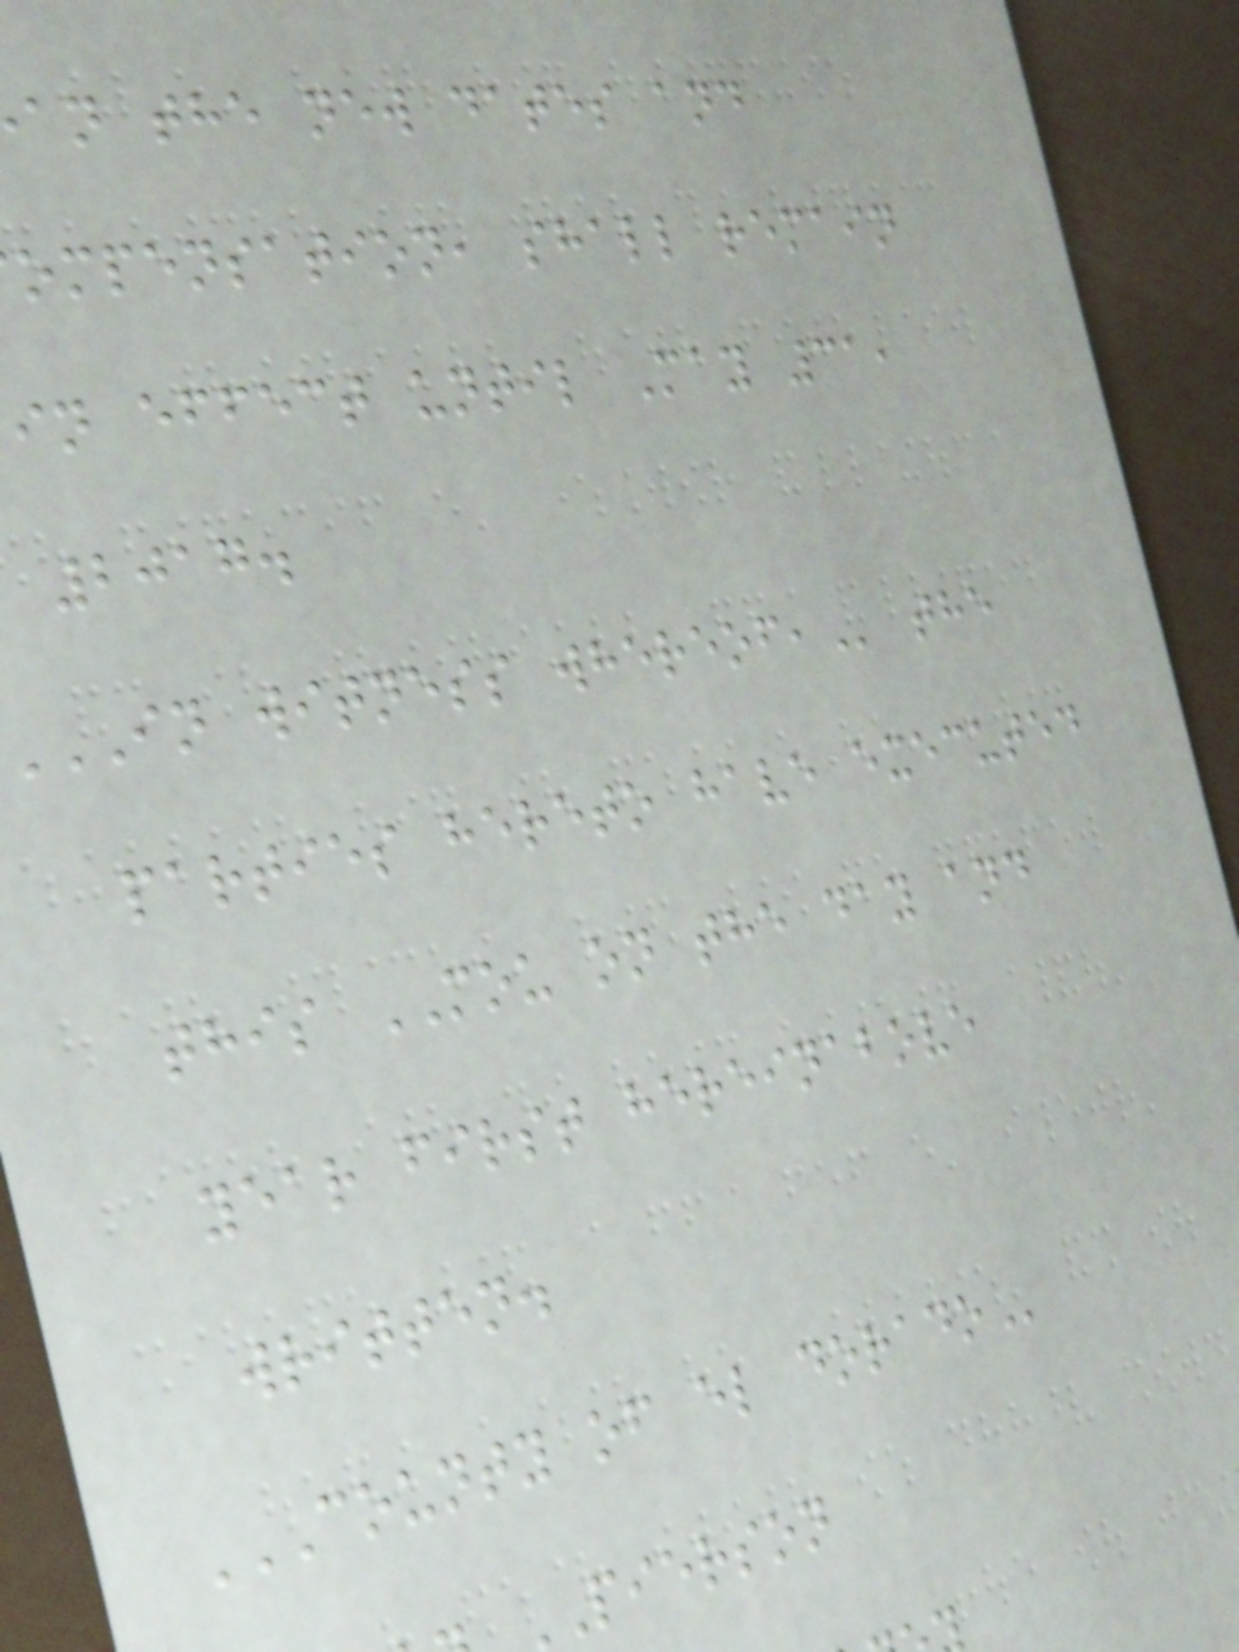an the new dates and
ompensation, shall remain
in effect until May 31,
2017.
IN witness
parties hereto have executed
this MOU on the day and
year first hereinabove
written.
COUNTY OF EL DORADO
pierson
